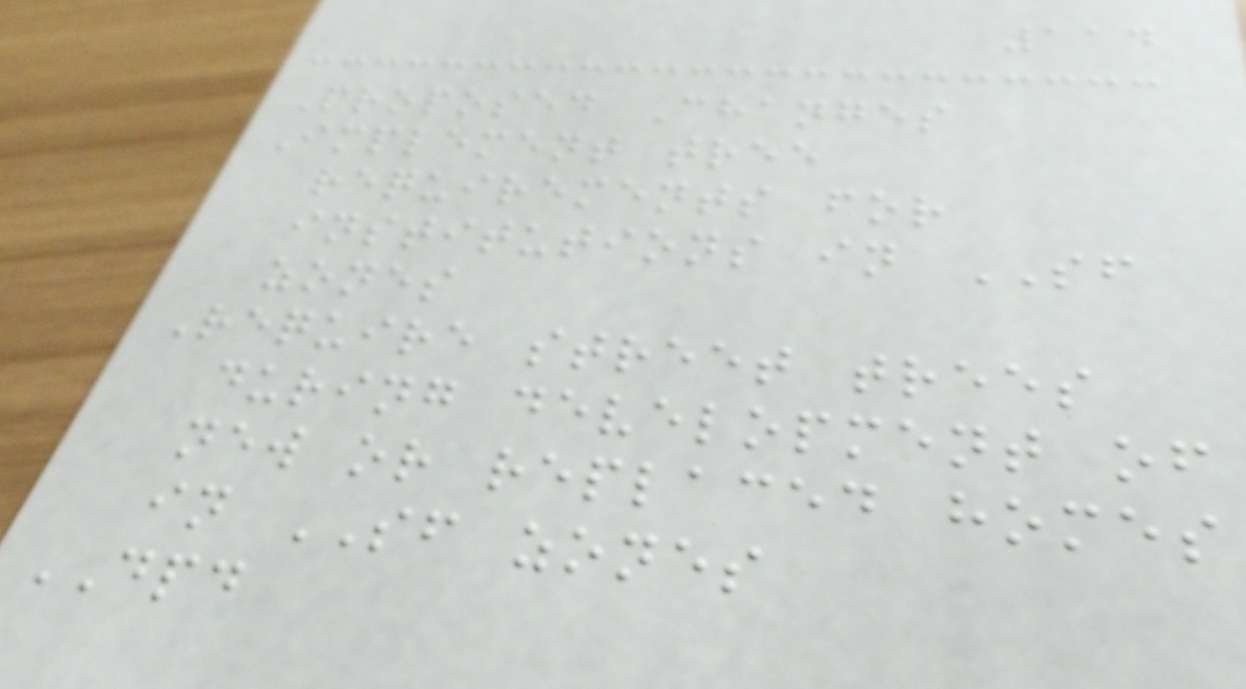114
Proposed Changes
Implement tree
requirements for
institutions in SF
zones
Require street trees
during development of
new or replaced homes
in SF zones
DPD
